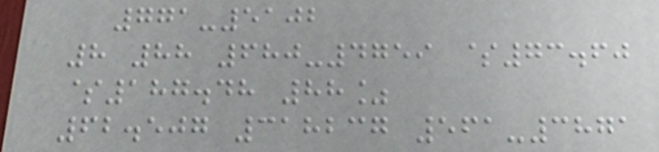771-5102
8 88 680-4759 $73.60
$187.48 88%
62.507 318237 561-3871
